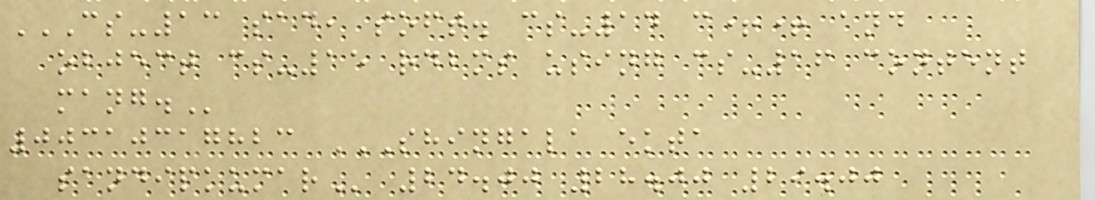CS-13 SAD, SOFT. CS-14 C++ AND
OBJECT CS-15 RDBMS USING CS-16 CONTENT
MANG.
00310317823 SHINGALA EKTA
SANDIPKUMAR 24.00 28.00 29.00
